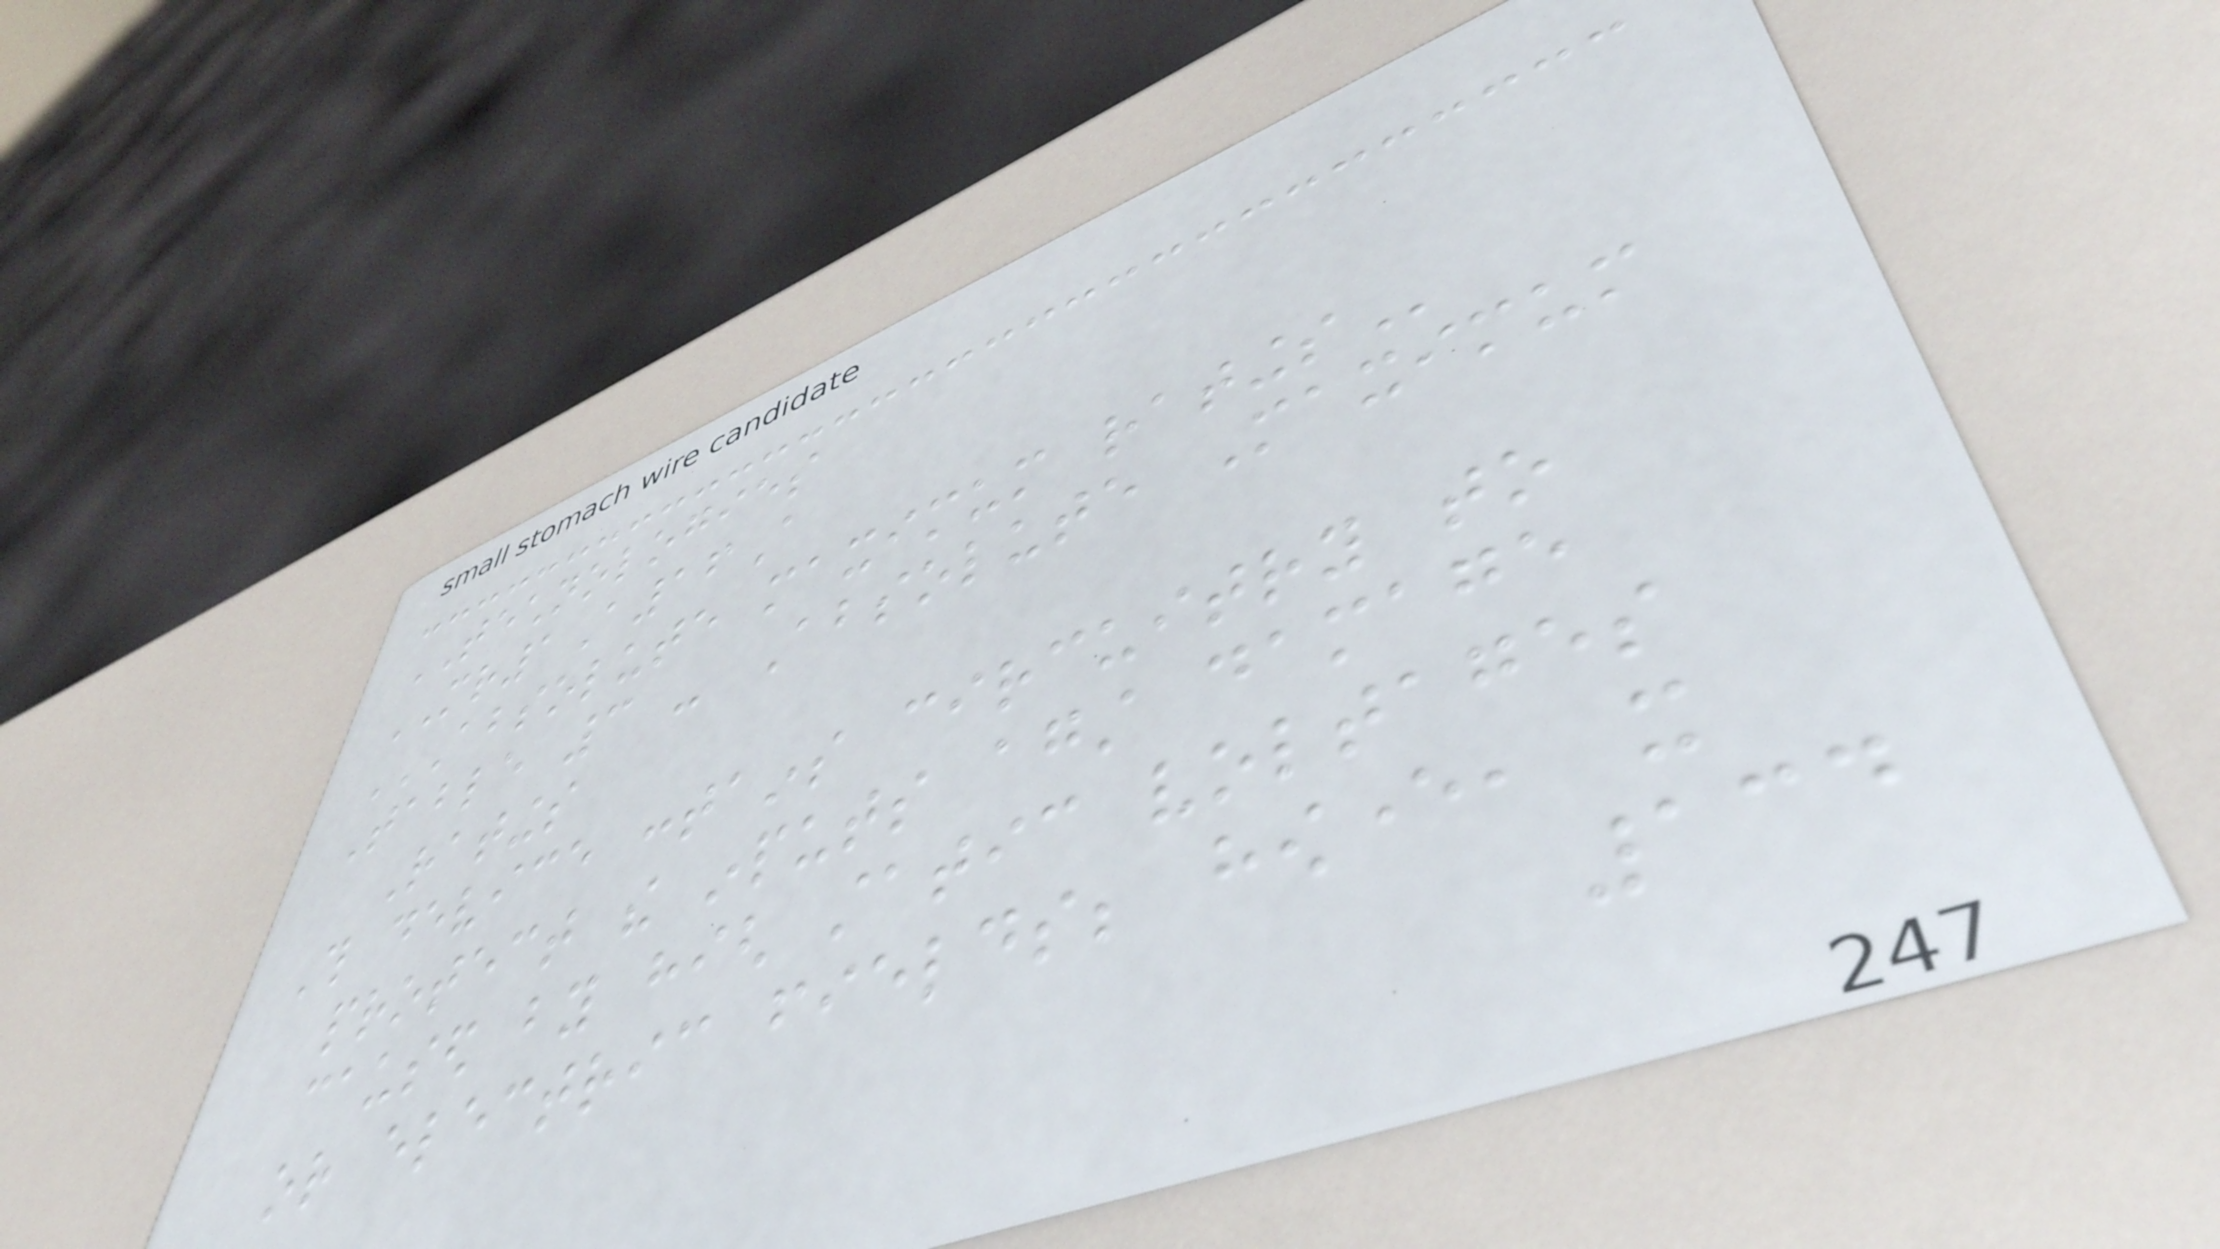TECHNOLOGIES
MR1A16A
ABSOLUTE MAXIMUM RATINGS
Table 3 - Absolute Maximum
Ratings
This device contains circuitry to
protect the inputs against damage
caused by high static voltages
or electric fields; however, it
134
